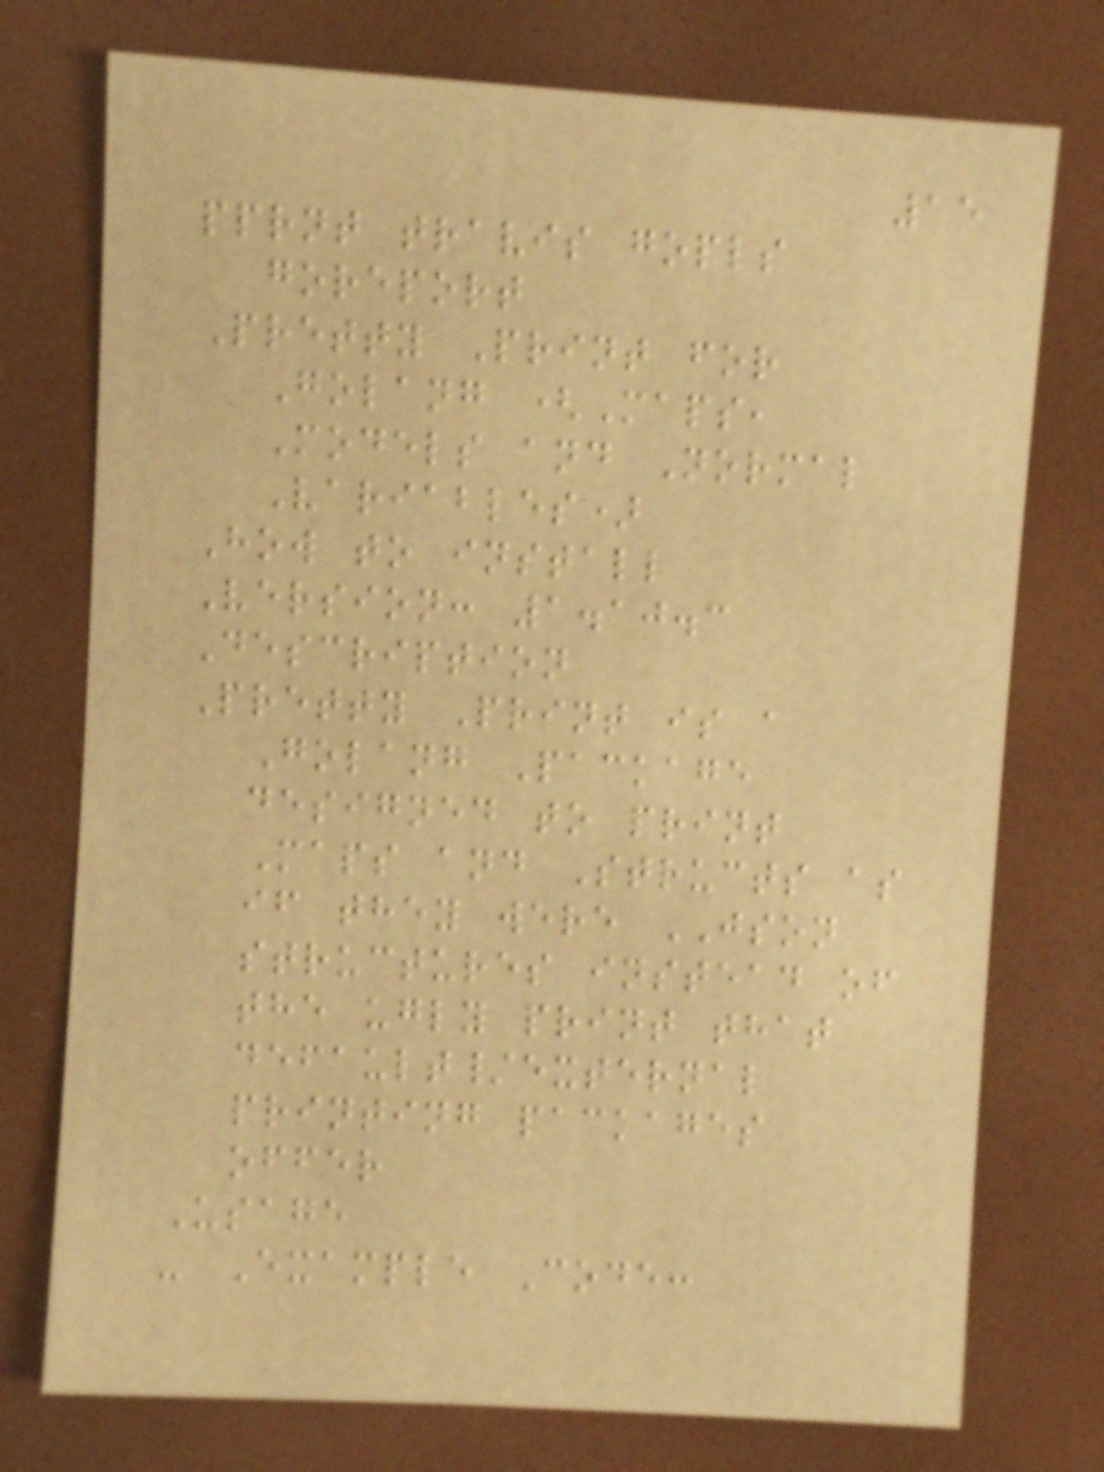15
pprnt travis gopls
goreport
Pretty Print for
Golang (Maps,
Models and Normal
Variables)
How to install
Version: 1.10.3
Description
Pretty Print is a
Golang Package
designed to print
Maps and Structs as
if they were JSON
structures instead of
the ugly print that
default/external
printing packages
offer
Usage
- Example Code:
